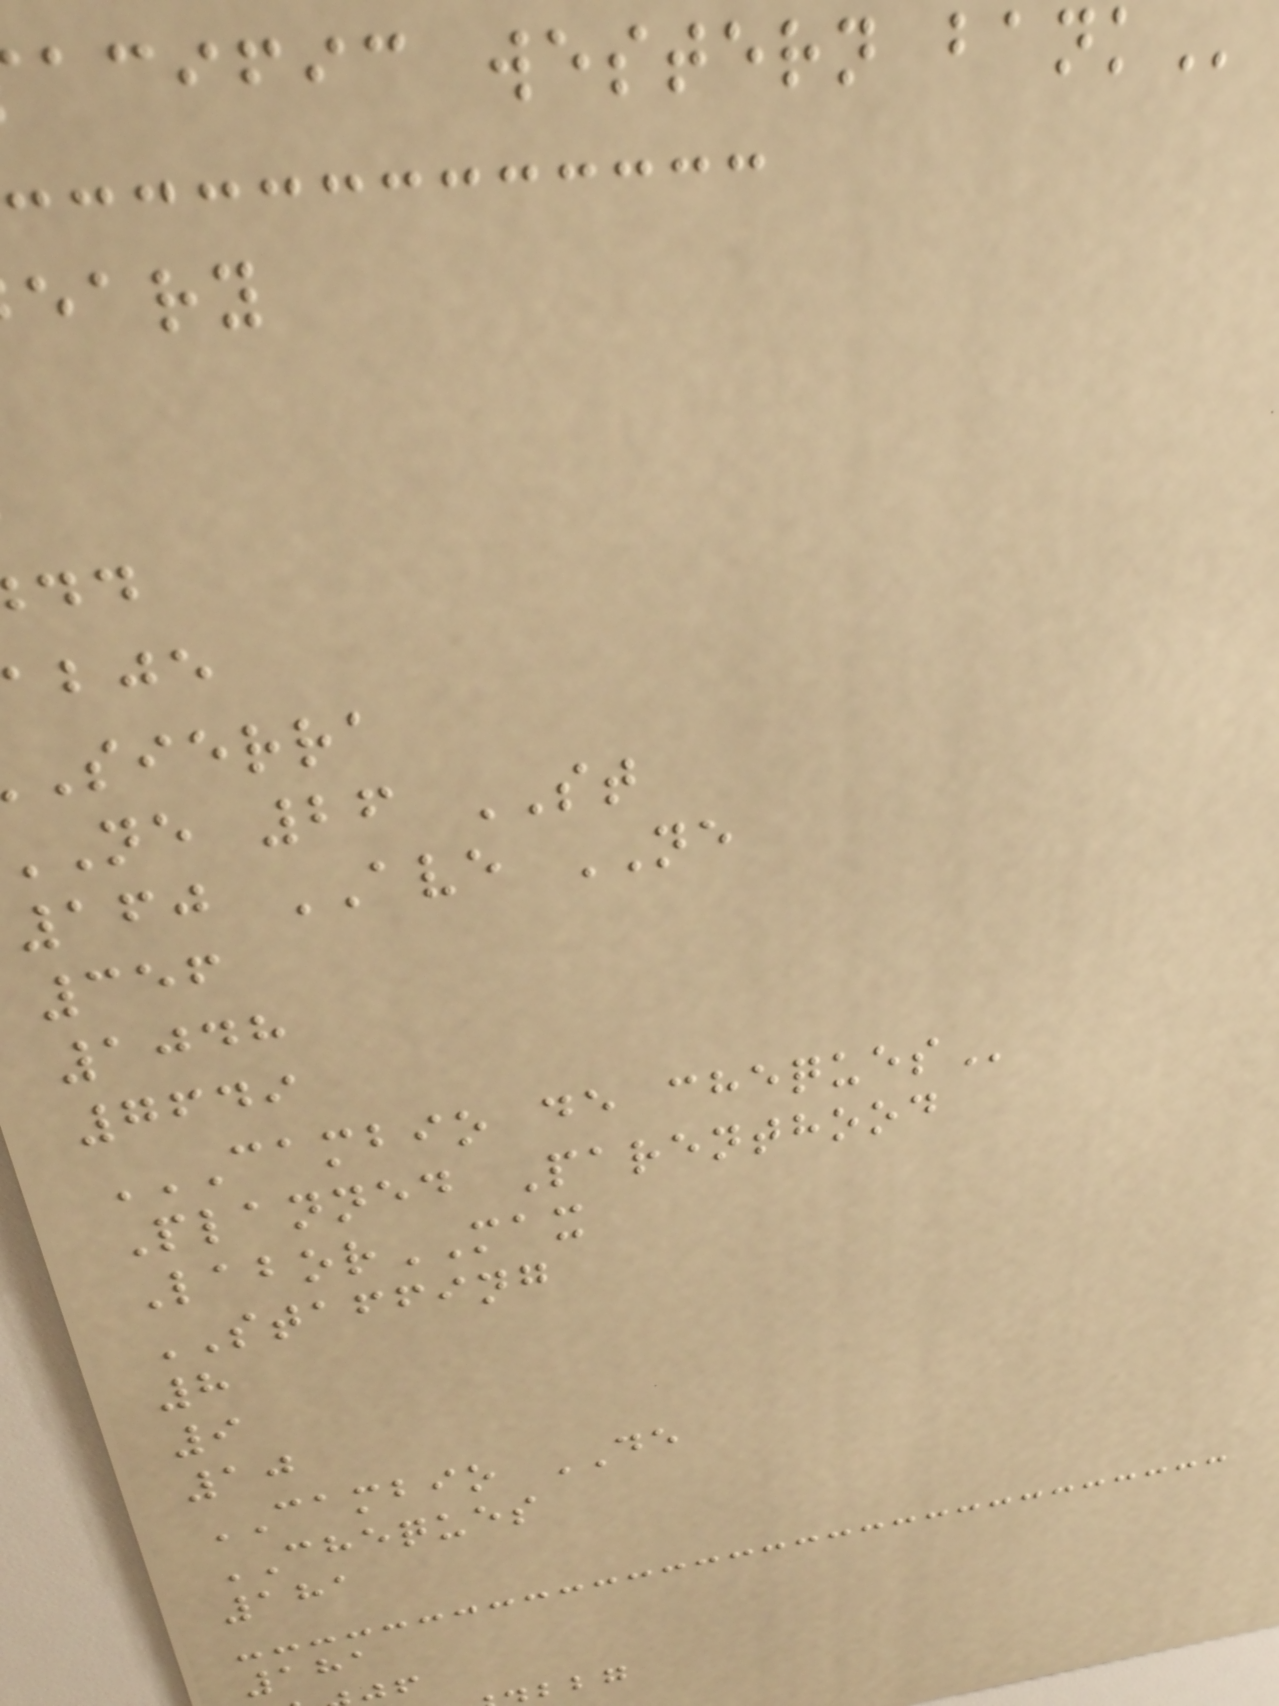acific western
eary
abje
sierra
ne 26 ST
160 AVE NE
356
1048
7649
CAMBIO DE CHEQUES
Planned Parenthood
LaborMAX
STAFFING
8
9
10
CAMBIO DE
CHEQUES
181
181
